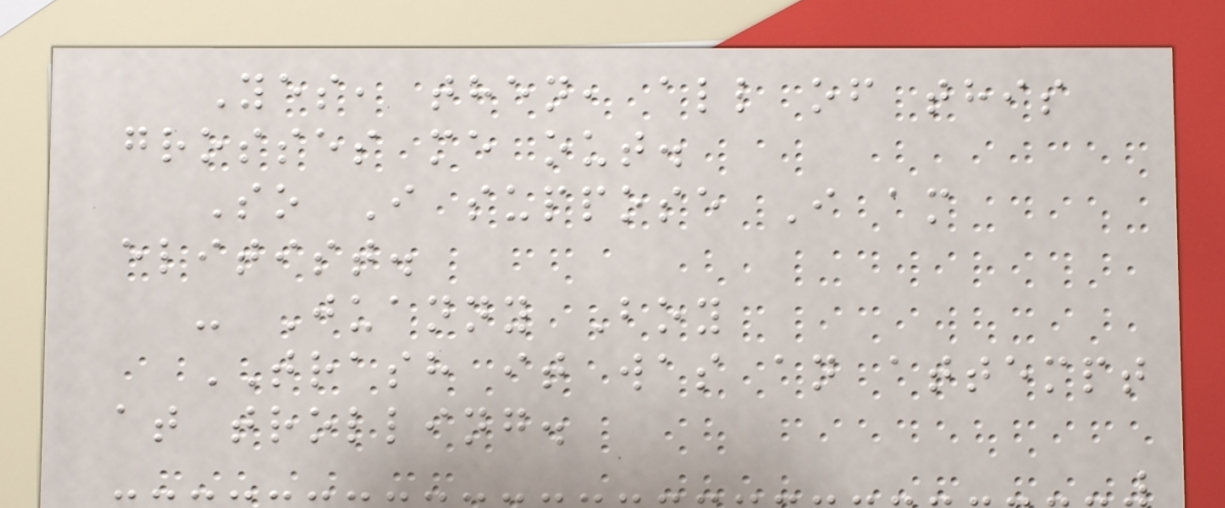Yes, then, all of this
grosses me out.
So I suppose I am
elitist.
- Juanny Boy
TRASH it was an attempt
at trolling.
